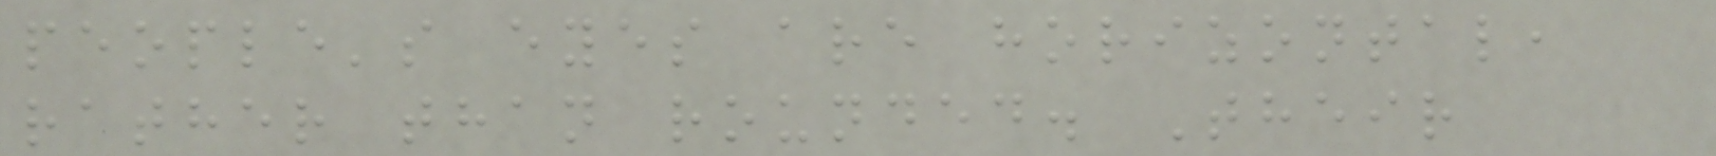people's eyes are horizontal,
rather than rounded. Their
